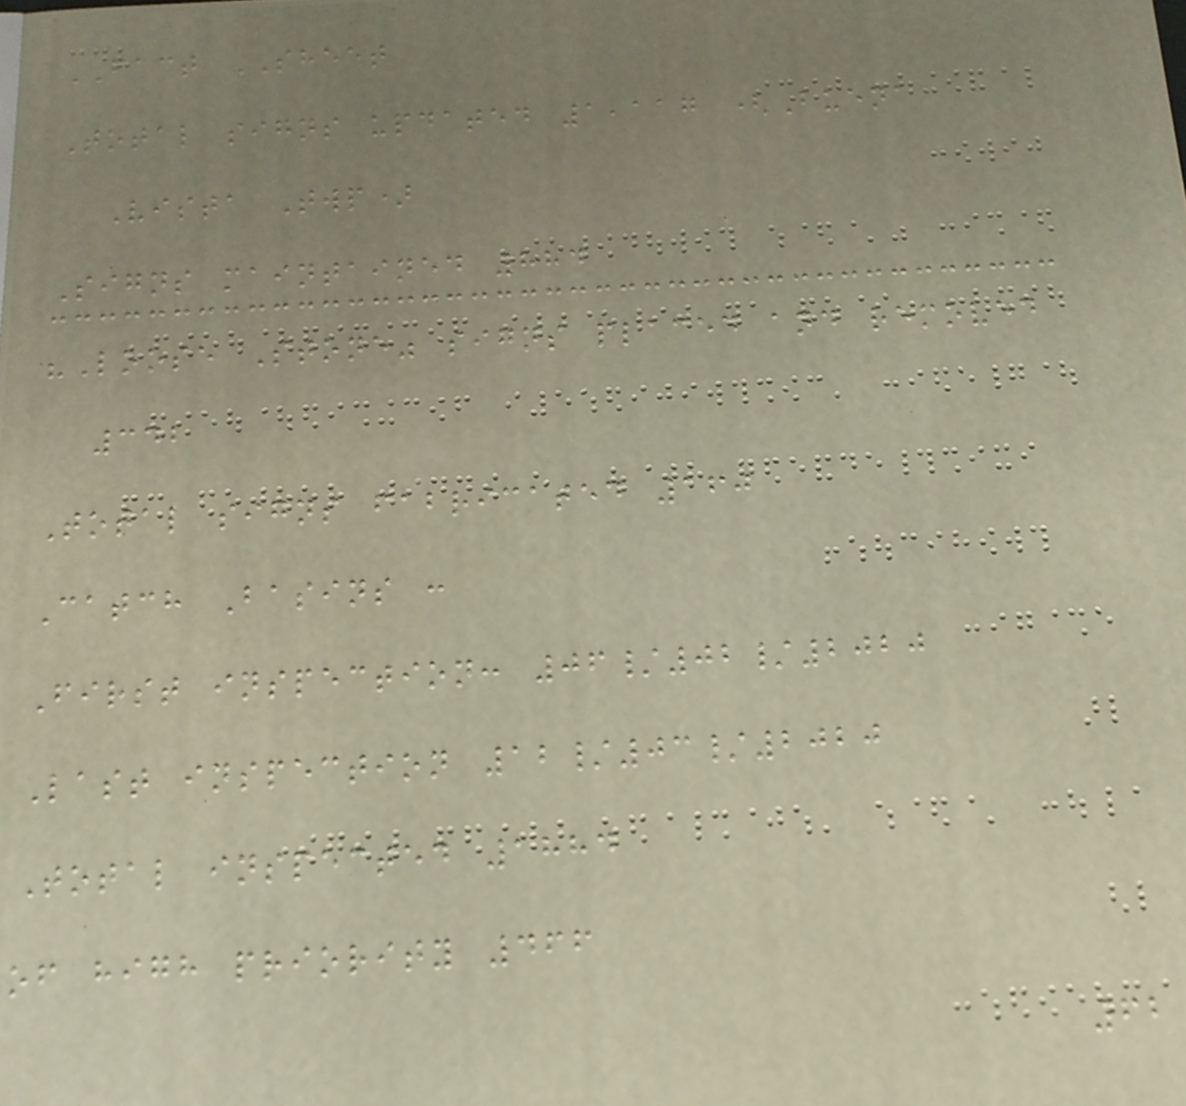FACT SHEET
Total signs updated 1,117 (Buena
Vista Twp)
Signs maintained 884
"Loose Stone" signs placed and removed
342
Total signs fabricated 160
Catch Basins :
First inspection: 06/02/2020
Last inspection 12/03/2020
Total inspected 1884
of high priority 466
62
